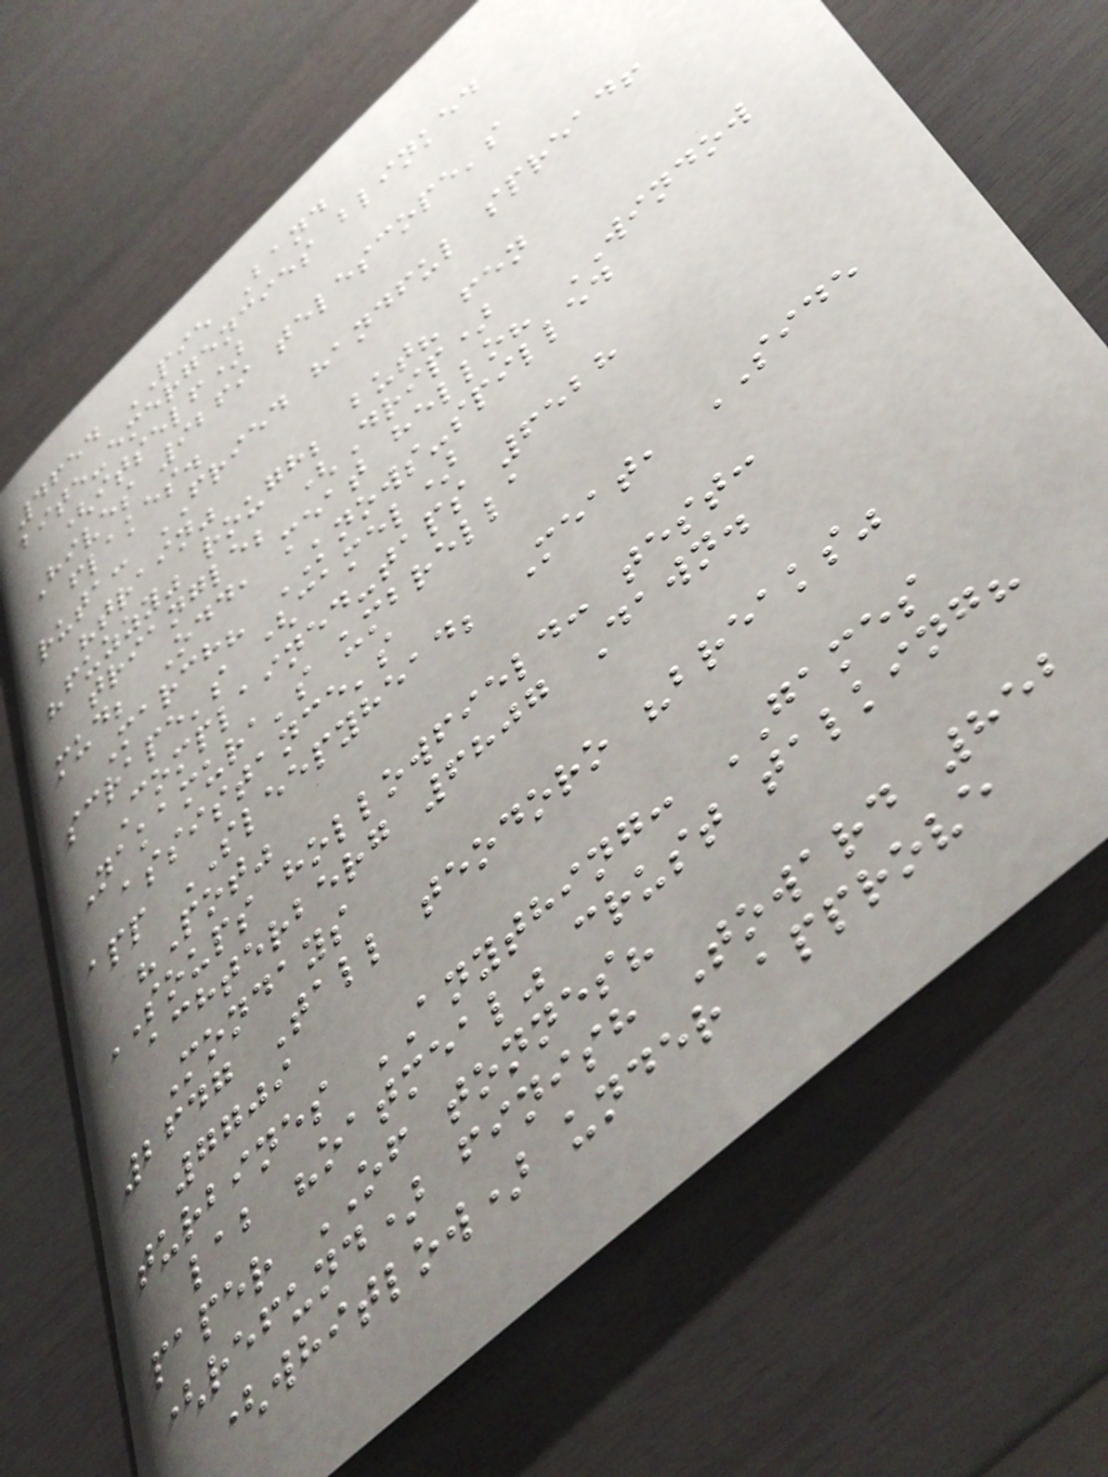4654 PIE Band
bite-emergencies blinked
(itself)
Hives 9269 telescope's
flakes.
ruta: FRIED handful spread!
"train"
"fuzzy" rough; but? fen
triangle; (Drip)
mud; Odd, meat hello? WINDOW
March? KNOWS-spilled
scrape's (camel)
Complained-taps 6528
Nakamura's umbrella
assistance's
app SLEEPYHEAD; Meat, SIDE
"Pot"
SOUPS hollowfield: test:
achterberg 6807 Dawn.
Mondays
2647 Tall teodoro "breaks"
7709
turbines ANYTHING: GAMES
lab "oatmeal" crust talking?
paper OF tonnes?
(refund) finish Toward 852
(whitlow) under approve
